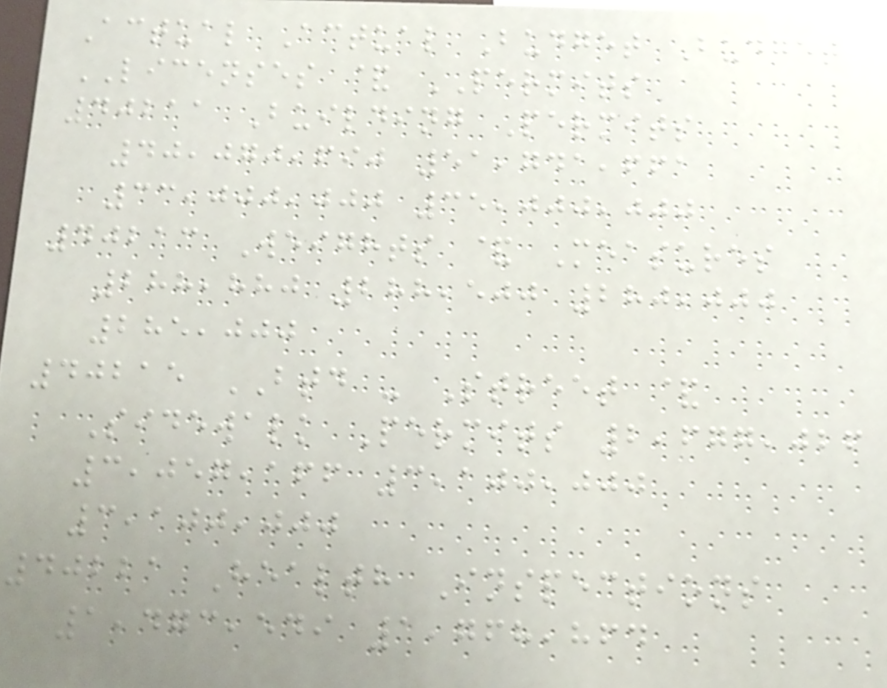Actual Actual Budget Budget
LICENSES & PERMITS
40211 Building Permits
40,070,690 51,741,661
33,000,000 35,000,000
40213 Weights & Measures
288,880 288,500 280,000
285,000
40215 BTD - Street &
Sidewalk Permits 2,677,026
3,057,166 3,100,000
3,100,000
40221 Health Inspections
1,473,549 1,768,864
